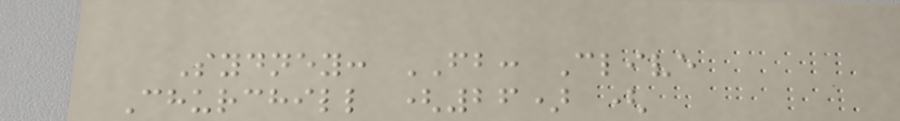Sydney: FB: Clive
Churchill (26) (
